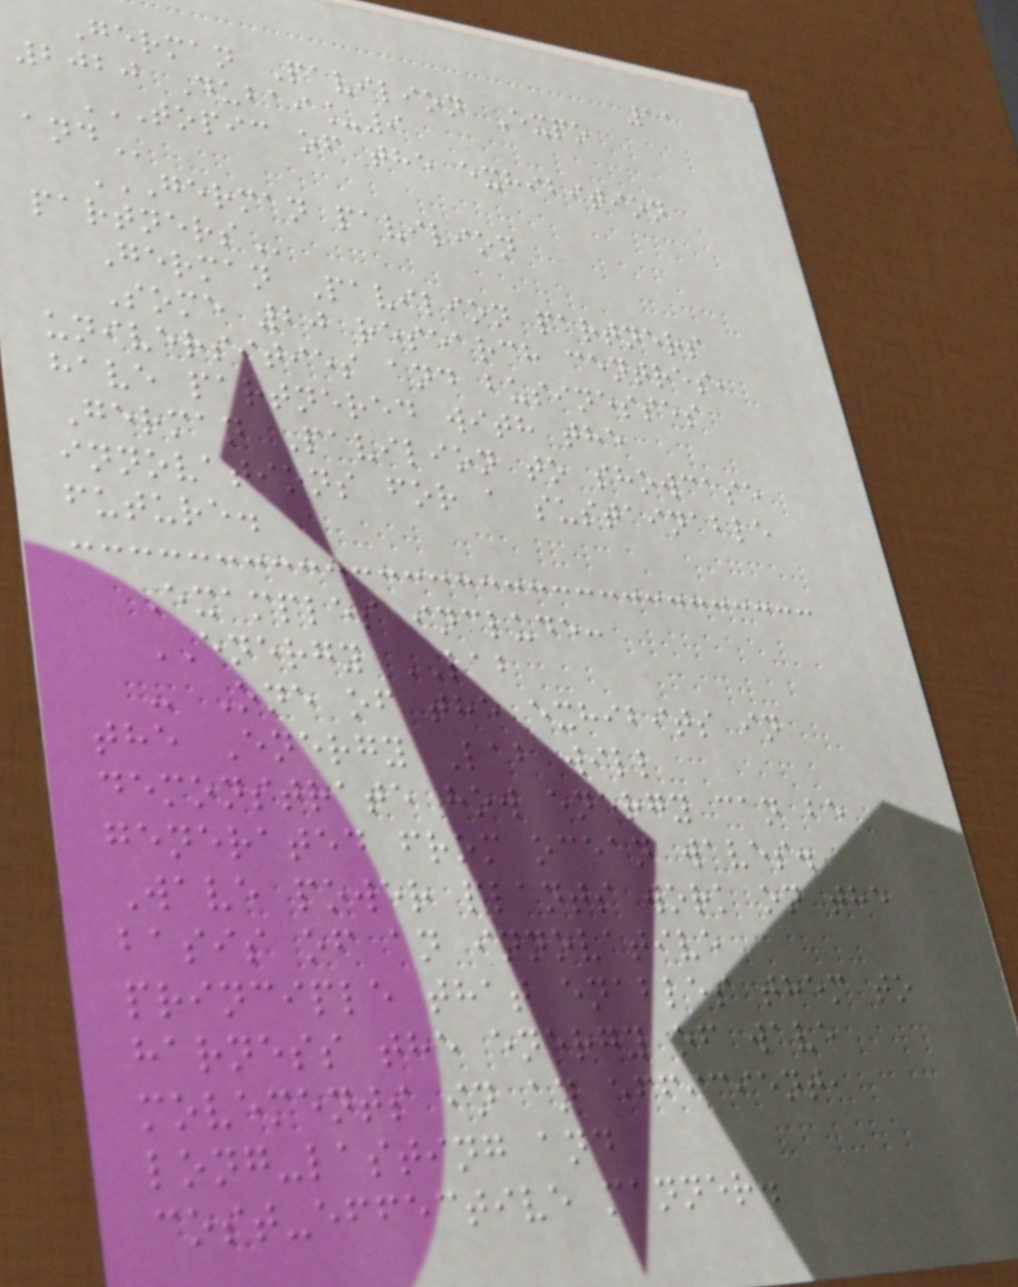11
German Pavilion Expo
2020 Dubai_9
TOPIC OF THE EXHIBITION
AND
GERMAN PAVILION
PARTNERS
German Pavilion partners
Some 20 research centres,
universities and businesses
have partnered with the
German Pavilion to showcase
innovations for a sustainable
future.
Examples include:
ENERGY LAB
- One of the exhibits in
the Energy Lab will
demonstrate how energy can be
generated from ocean waves.
Wave power plants work on the
basis of an innovative
principle that enables them to
harness the energy of wave
movements in an efficient,
long-lasting and
cost-effective manner.
